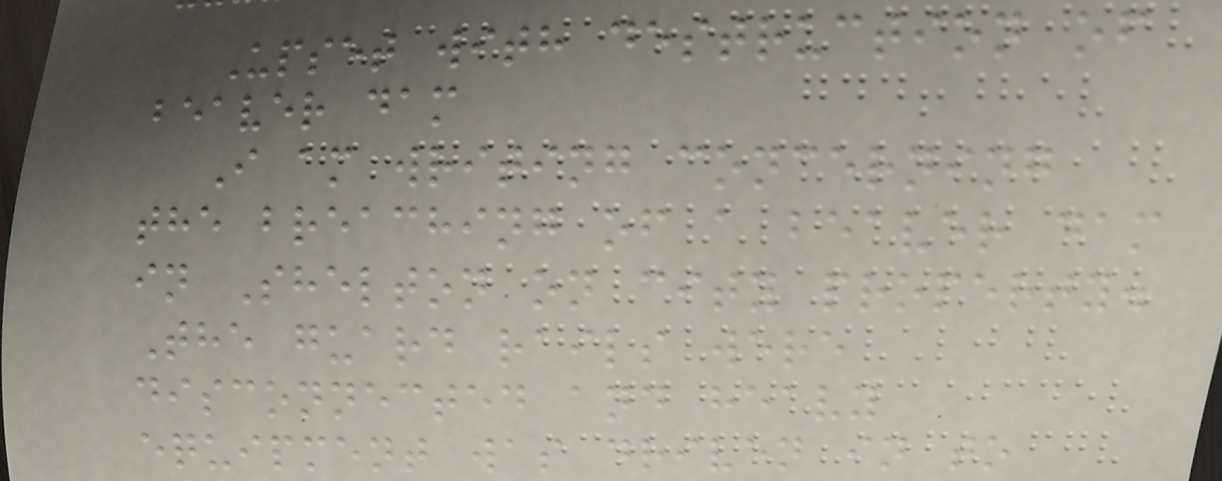Upset with destruction of
beaver dam
I am writing concerning
the breaching of a beaver dam
in Shelton on city property.
The guard rails were
disconnected and heavy
equipment was driven in to
